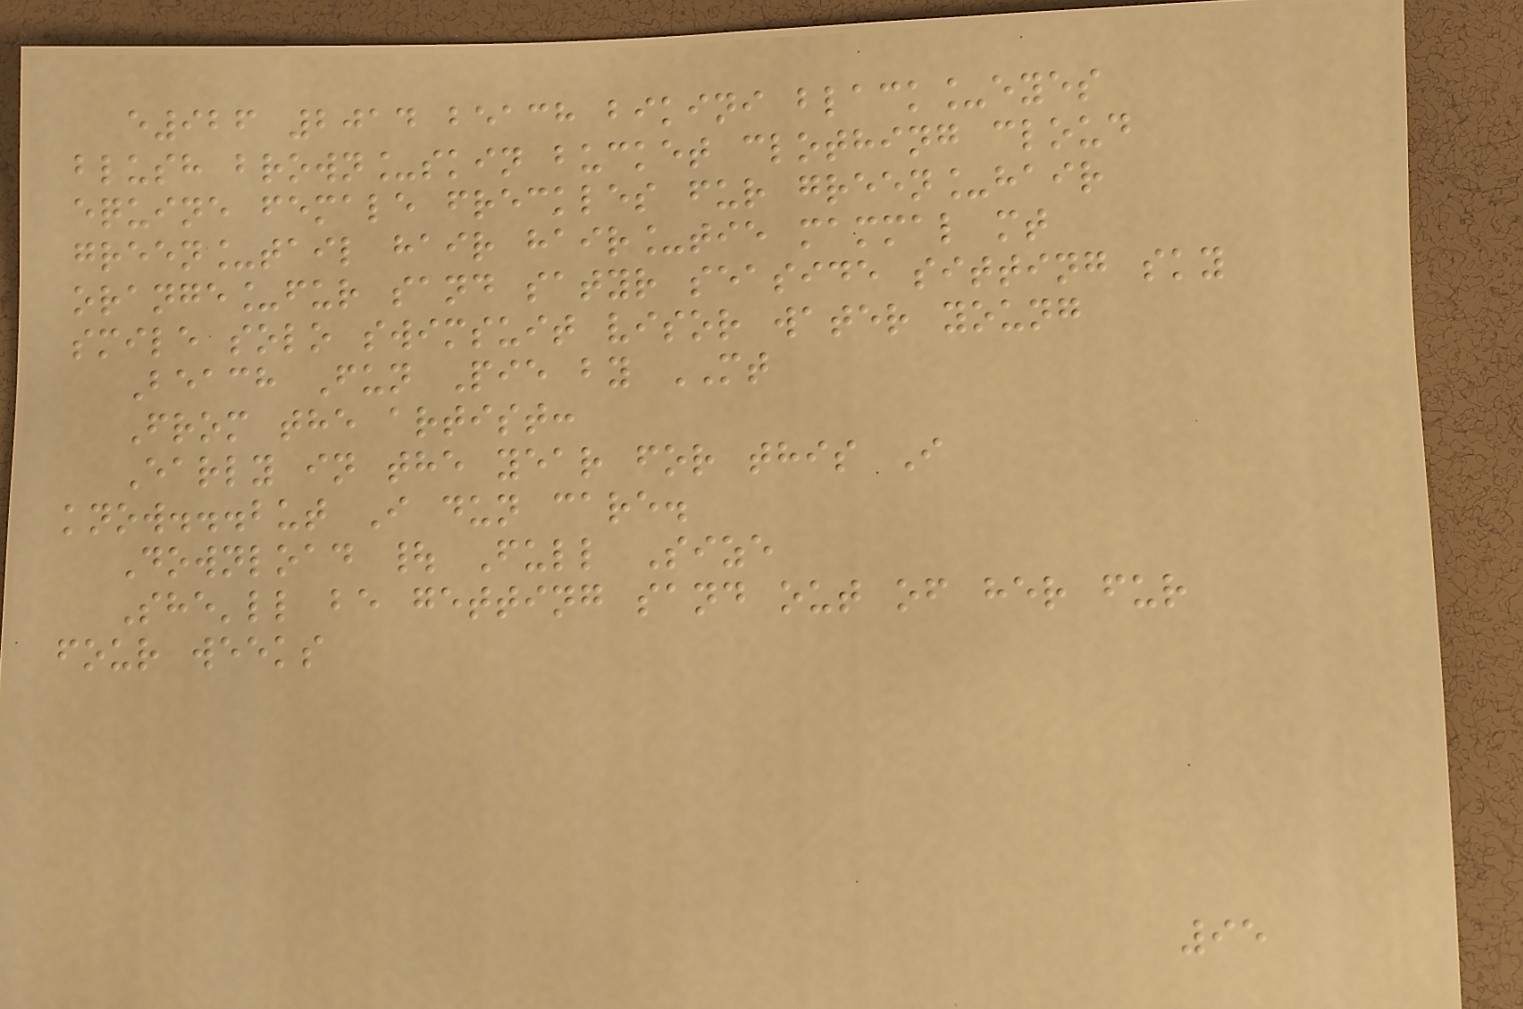e926 2014 beach bikini black_eyes
blush brown_skin bucket clothing cloud
equine female freckles fur green_hair
green_tail hair hair_tie mammal mt
orange_fur sand satyr seaside sitting sky
smile solo swimsuit visor water young
Beach Fun Pie by MT
From the artist:
Early in the year for this I
know...but I dun care.
Download | Full Size
She'll be getting sand out of her fur
four weeks
95
